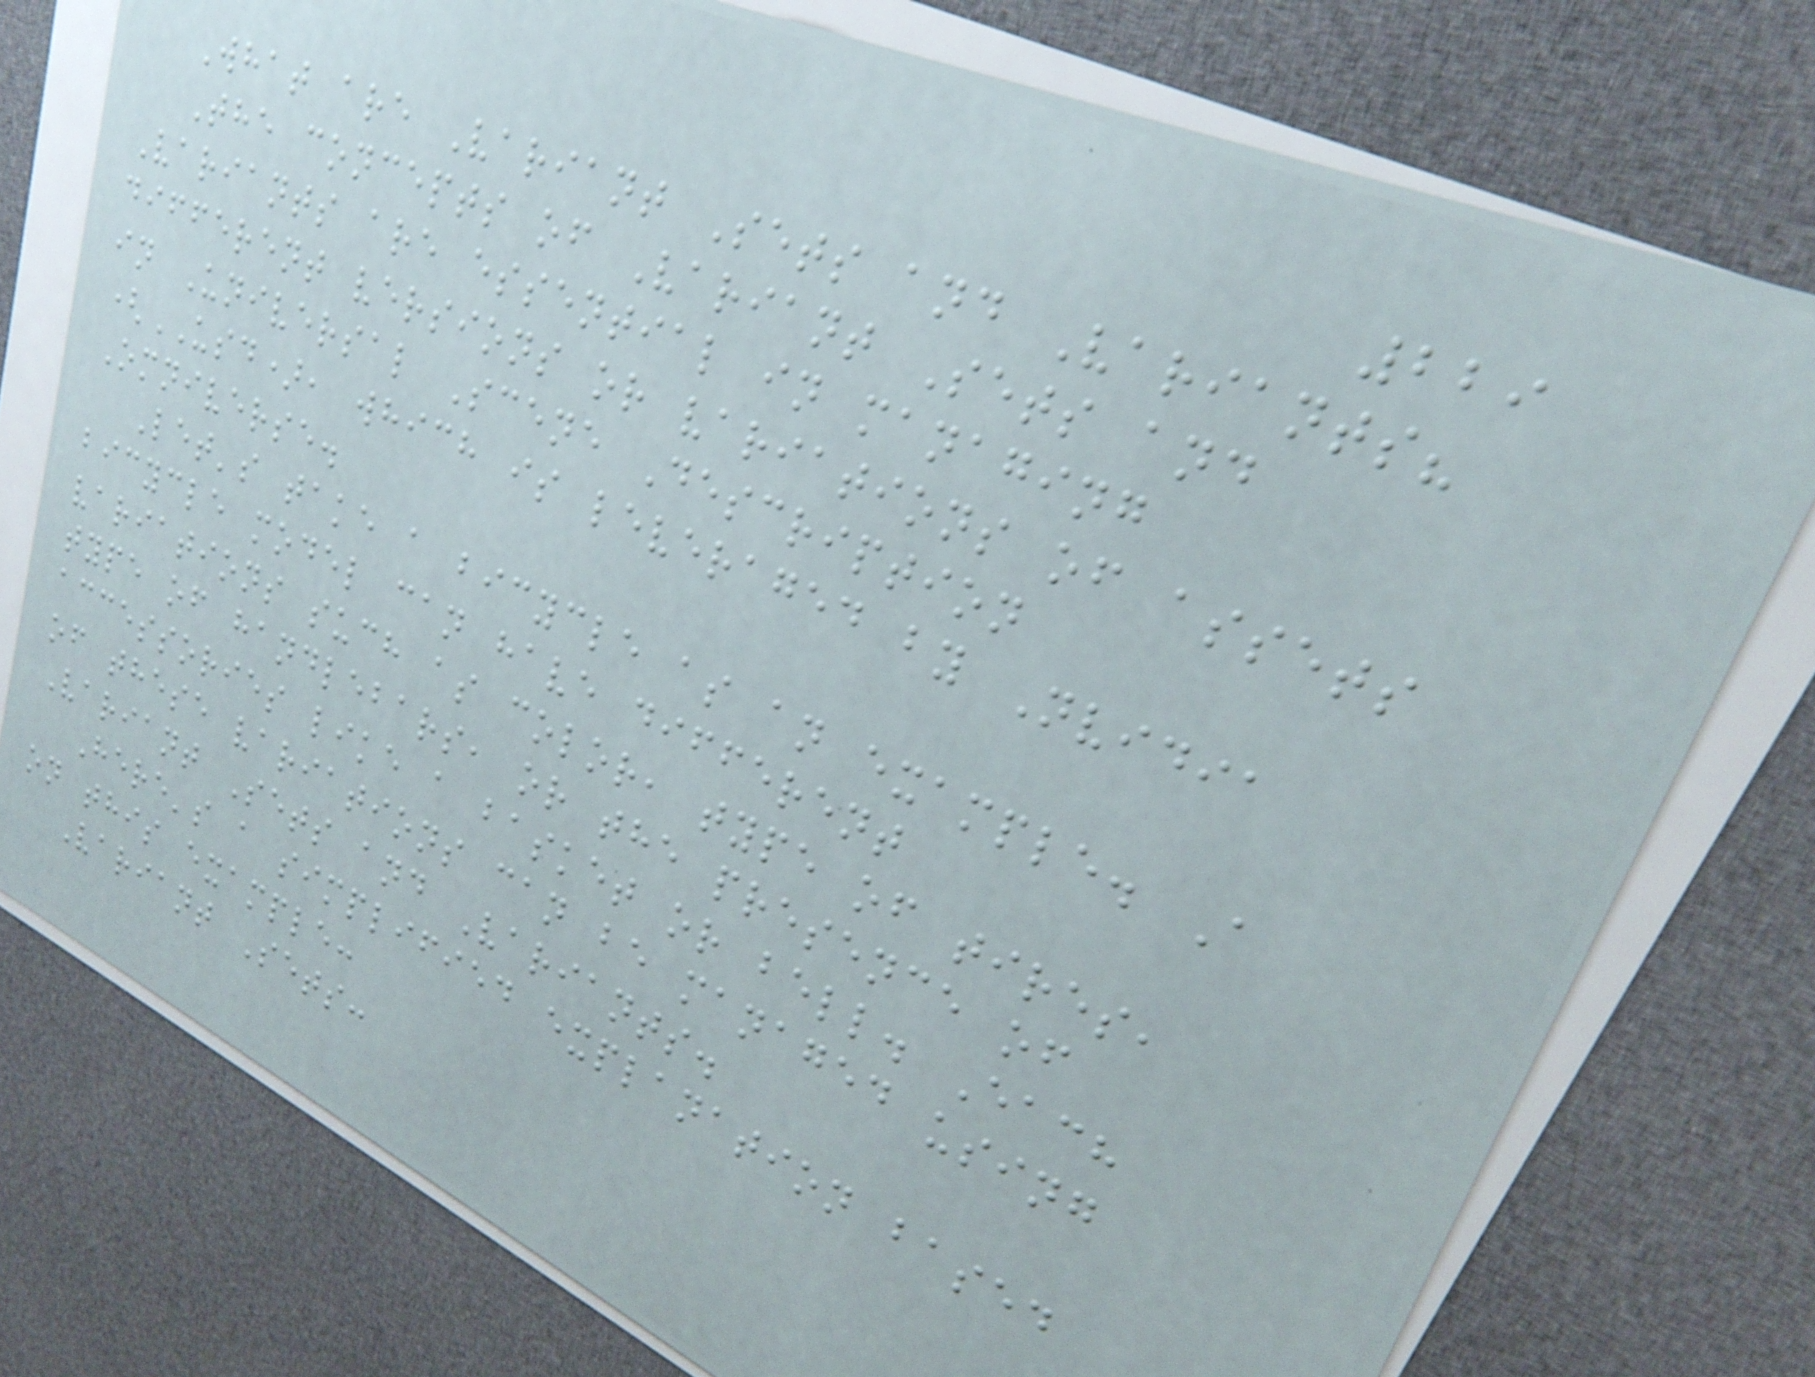229
What are Variant Sets and Variants?
The concepts of Variant Sets and
Variants are essential in managing
different versions or variations of assets
in Universal Scene Description
(USD), which is leveraged by Nvidia
Omniverse.
Let's take a bicycle as an example. A
bicycle model can have different
variations such as color, type of tires,
type of handlebars, or the presence of
accessories like a basket or bell. Each
of these variations can be managed using
Variant Sets and Variants.
Here's a simplified explanation based
on this example:
Variant Sets:
